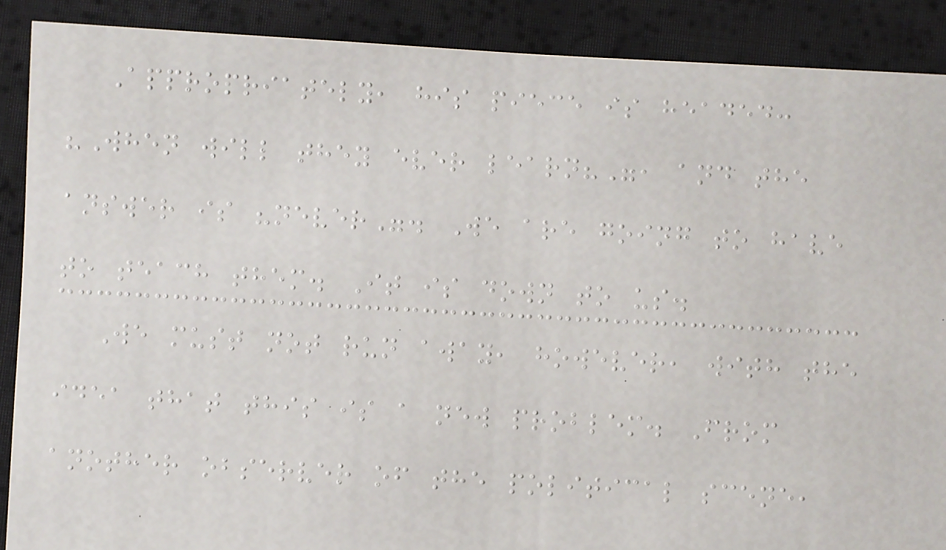Appropriately, his piece is headed:
"When will they ever learn?", and the
answer is "never". We are going to have
to teach them. It is down to us.
We must not run away, however, with the
idea that this is a new problem. From
another observer of the political scene,
